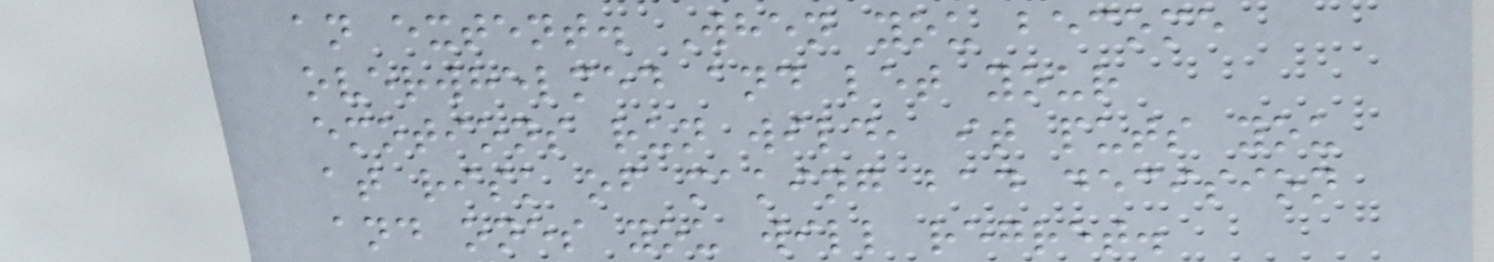an extent. When you become
overwhelmed and let your
emotions run wild, it puts you
at risk of making bad decision
and ones you will regret.
